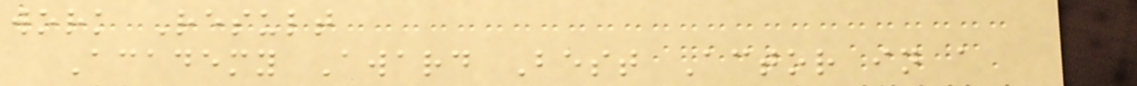work Result
Academy Award Best Actor in a
